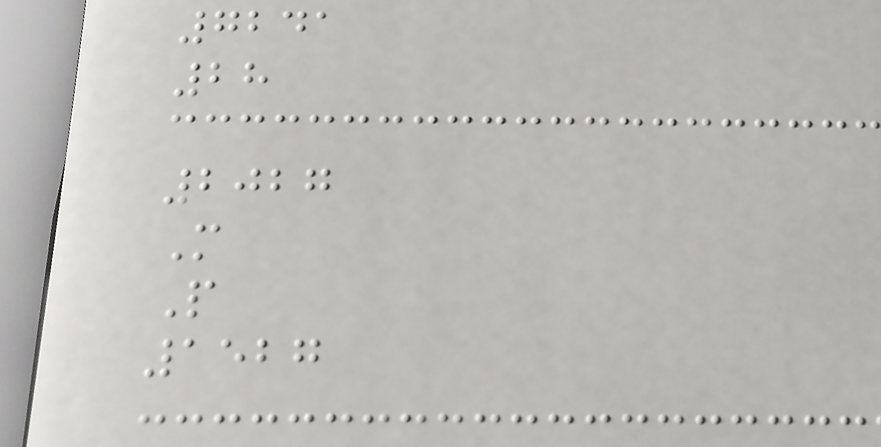7241
28
2027
M
P
1527
